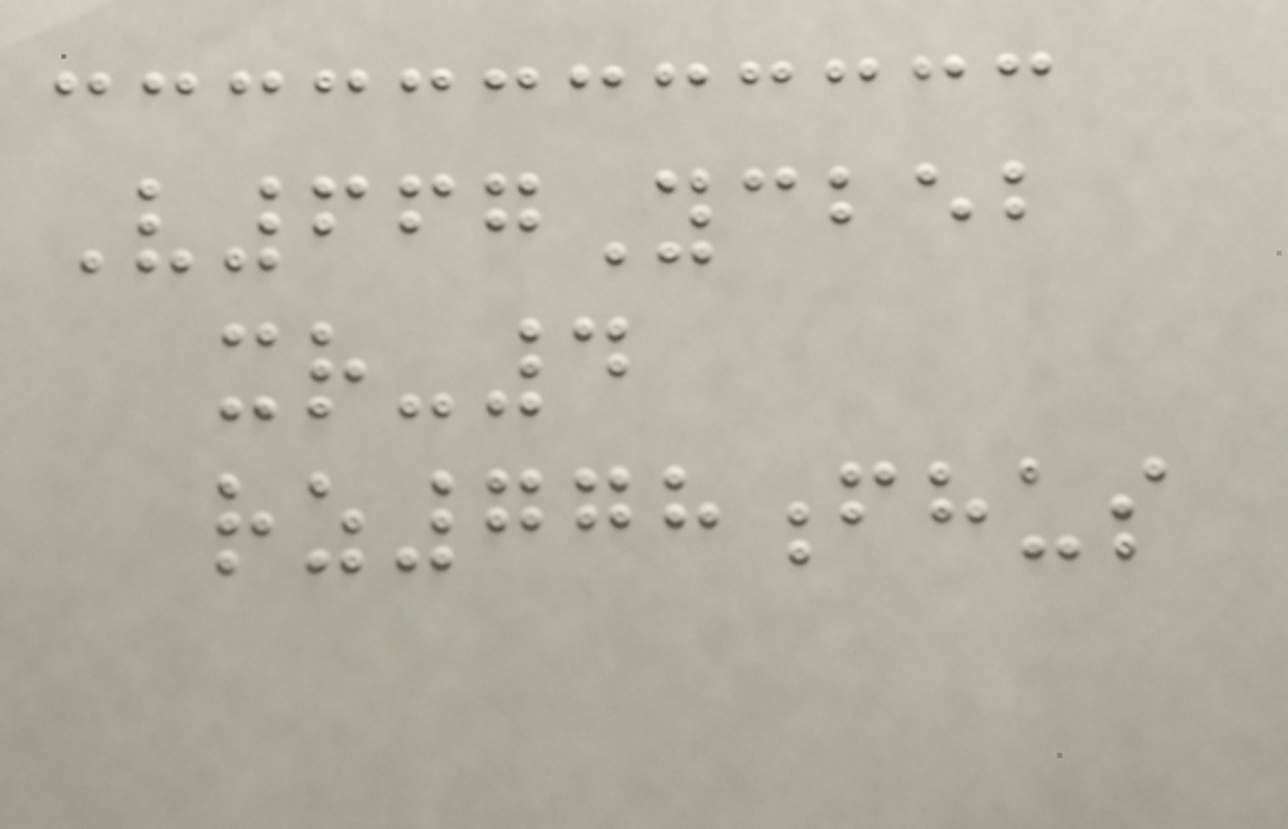V667Ycbeb
xr-4
rz778fhus
